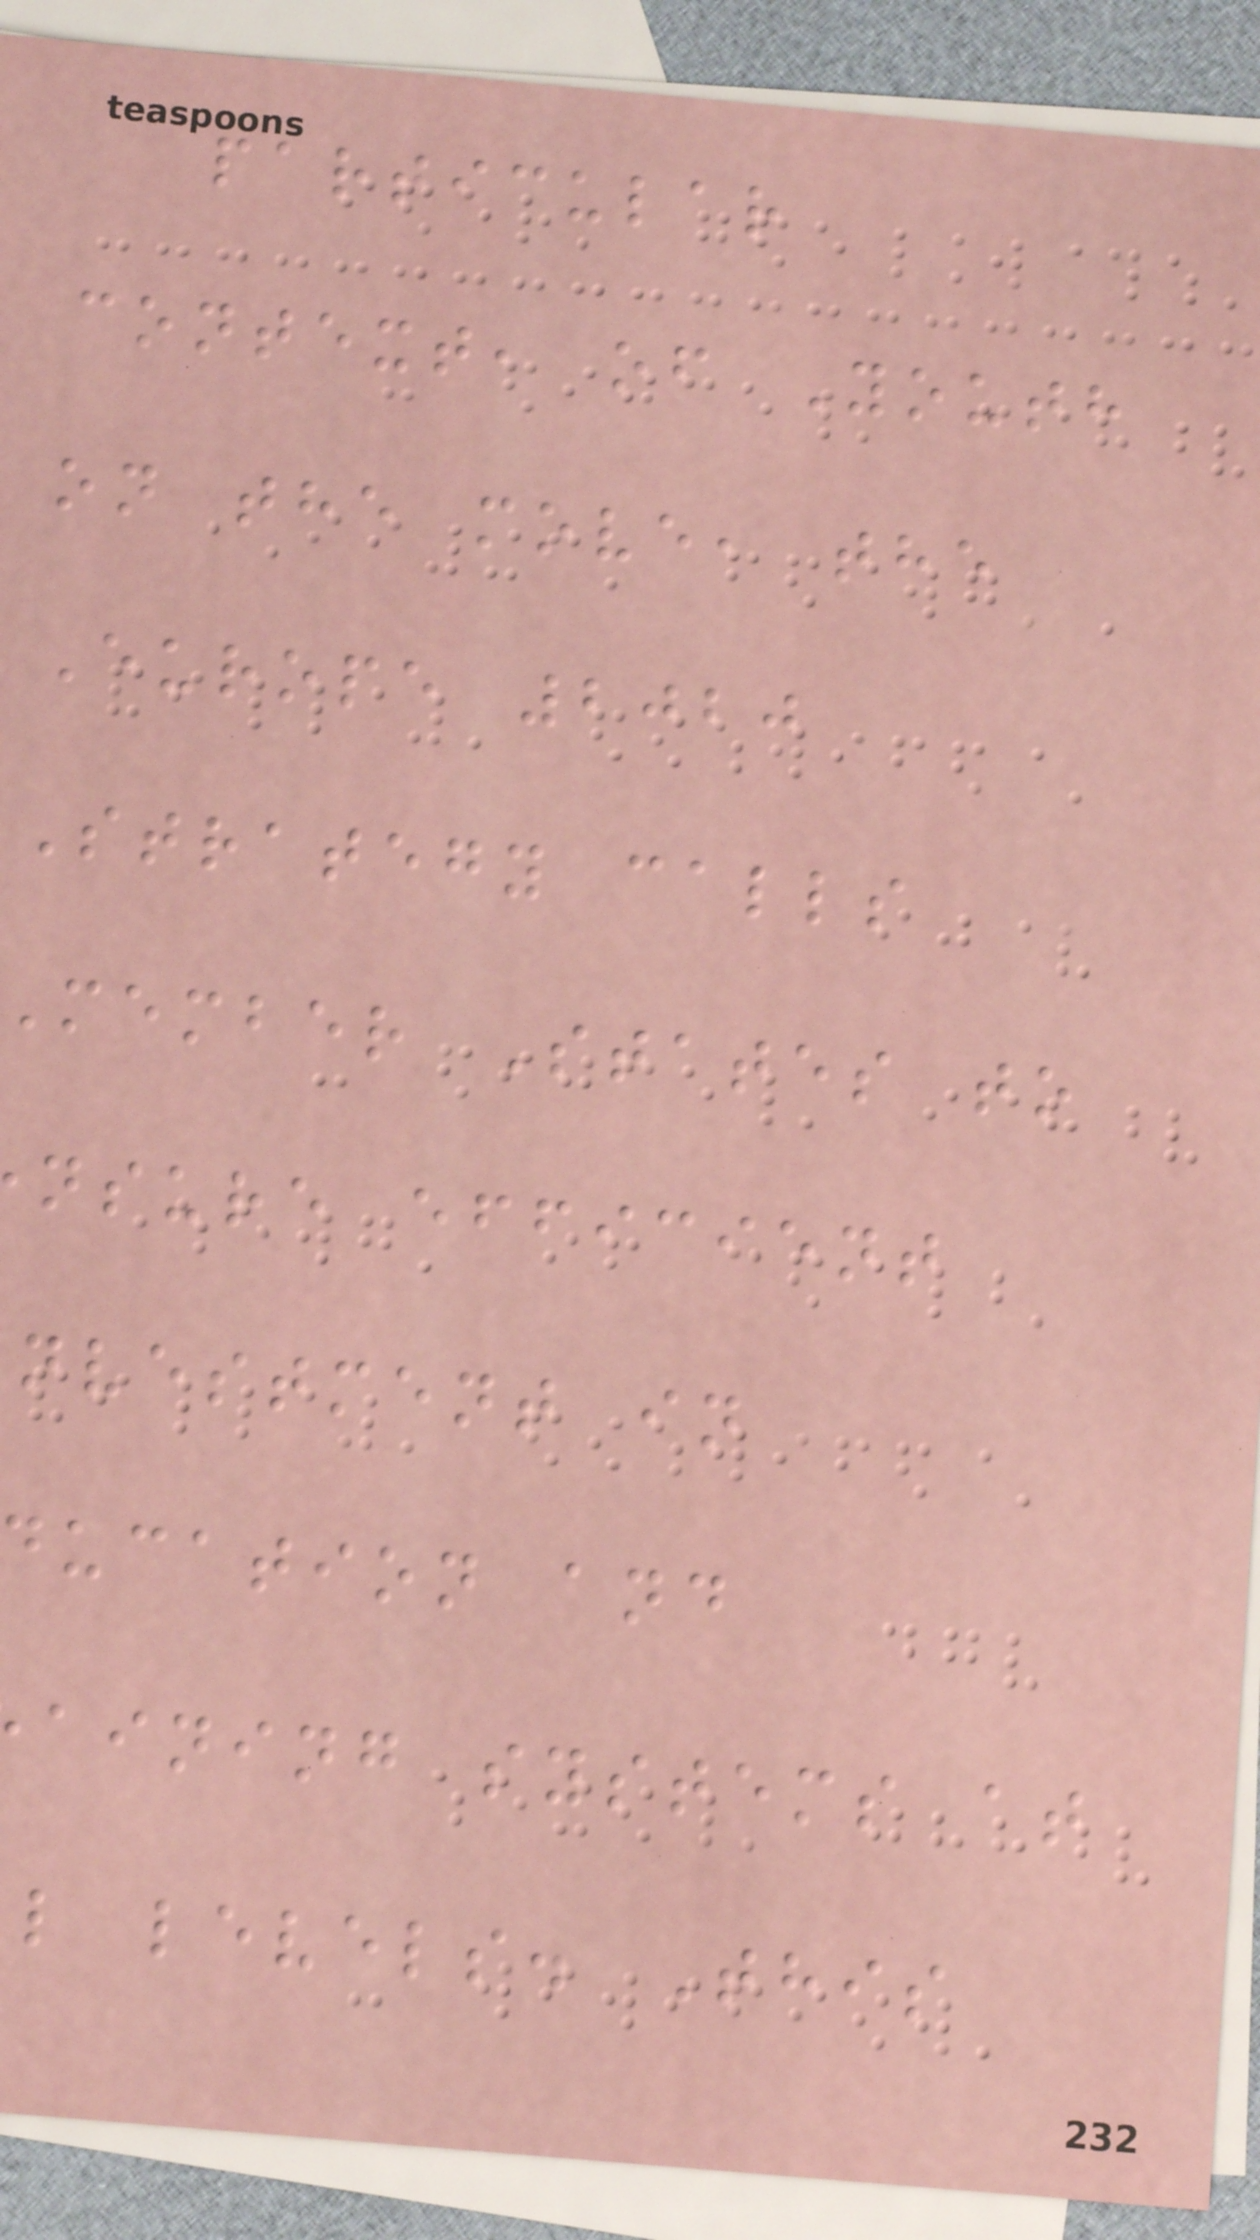particular
context, of Youth
on the move, the
Europe 2020
Strategy calls
member States to
nsure efficient
nvestment in
ducation and
aining systems at
l levels. This
